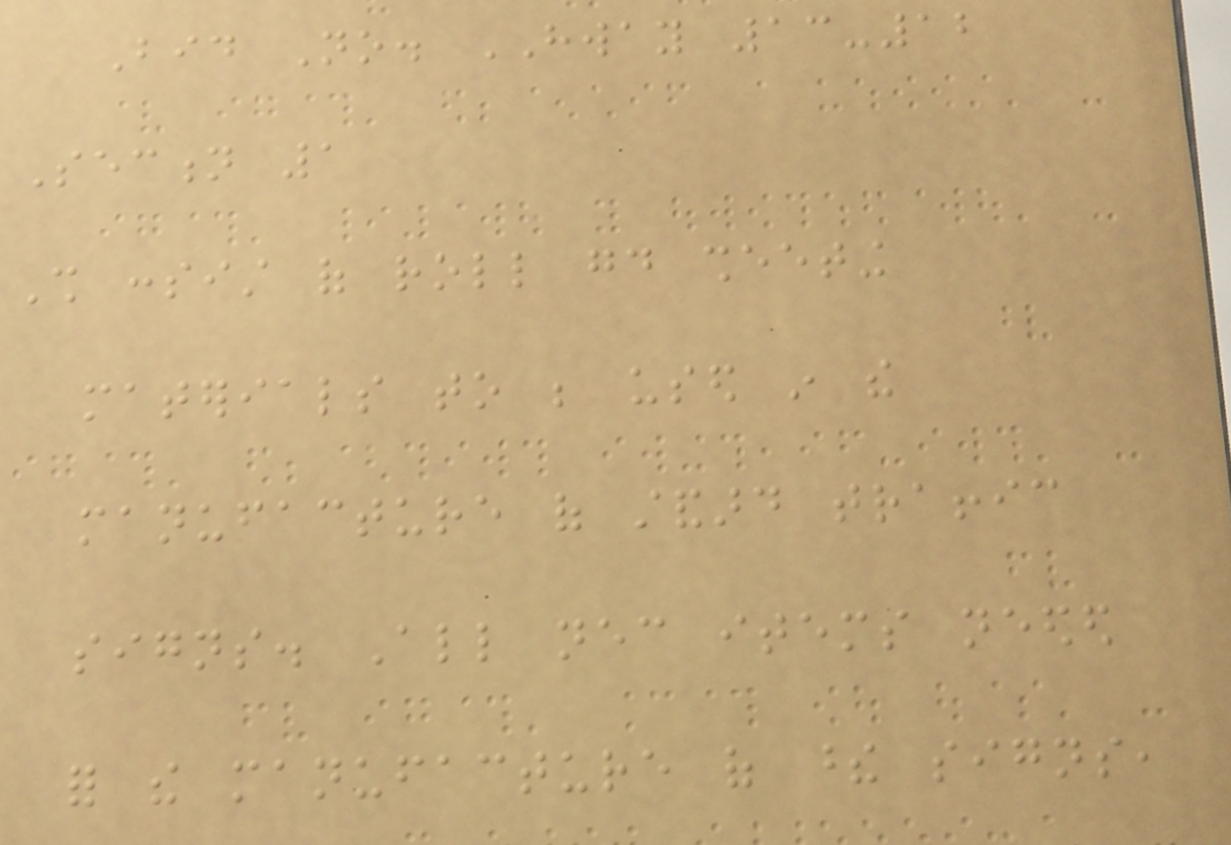Bid No. HWAY 13-12
Section 1
Shall consist of roll good sheeting
materials to be used in the
manufacture of standard traffic
signs. All necessary items needed
for the manufacture of these signs,
